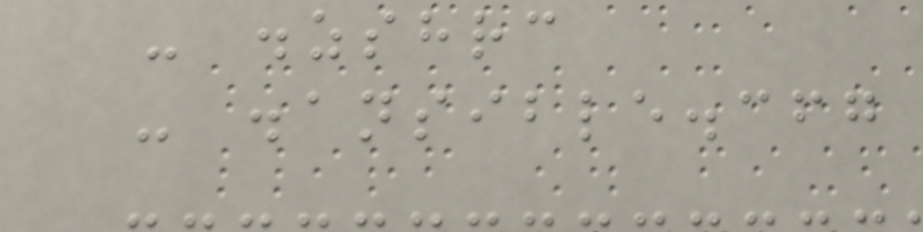- .zshrc
- .ansible.cfg
